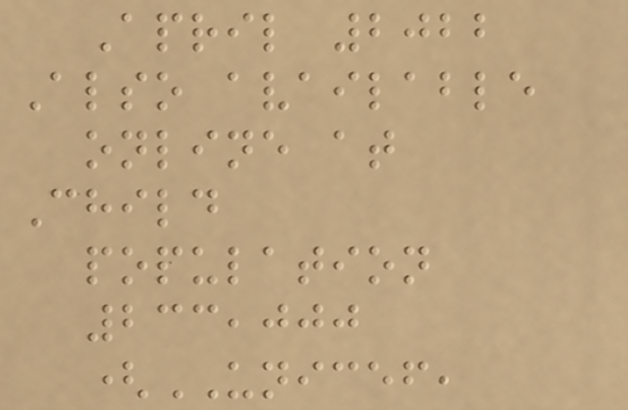April 2022
Also available
online at
Child
population
233,000
(UNICEF,
